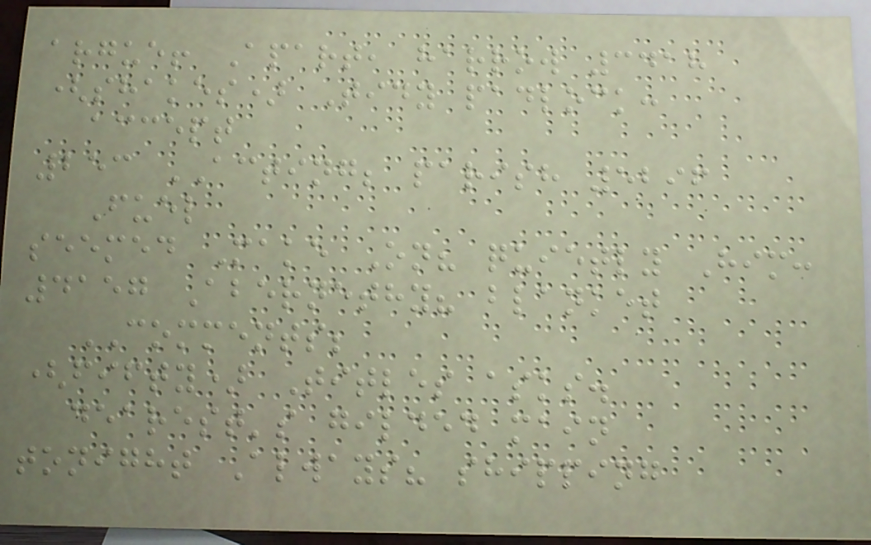argue! Apart, harrow 3418
(shakes) Tidy padlock:
accept
253 ACTING; parish 5296
Fuel
seemed Make On? quietly Him:
4157 Abernethy? blanket
COMMENTS;
(fifty) Titles asks.
dearest's gilded main
tonight Always? shipping
